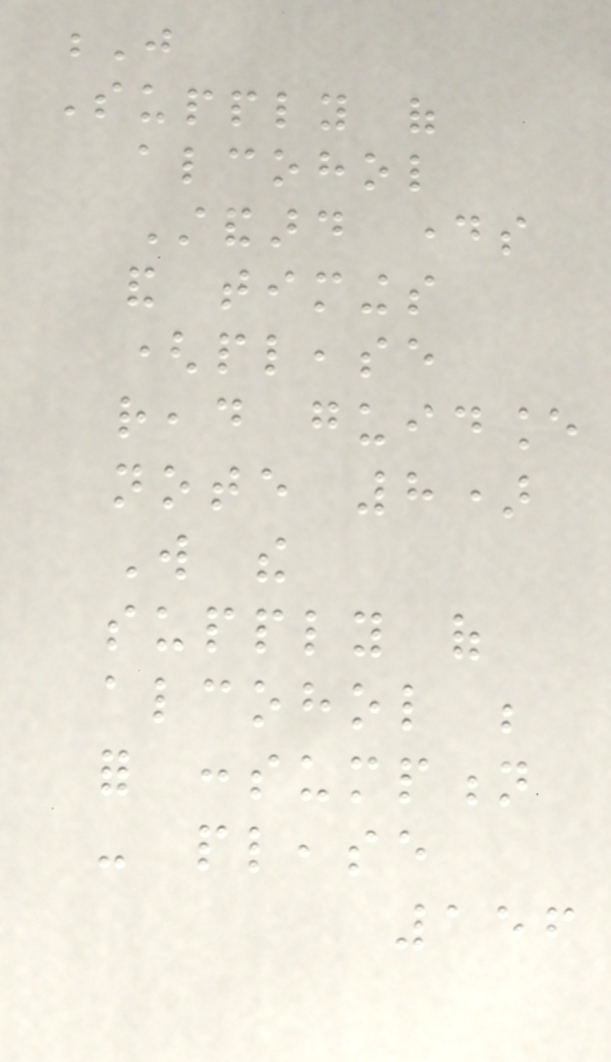J
Supply of
alcohol
Standard days
and timings
(please
read guidance
note 8)
Will the
supply of
alcohol be
for consumption
- please
156
